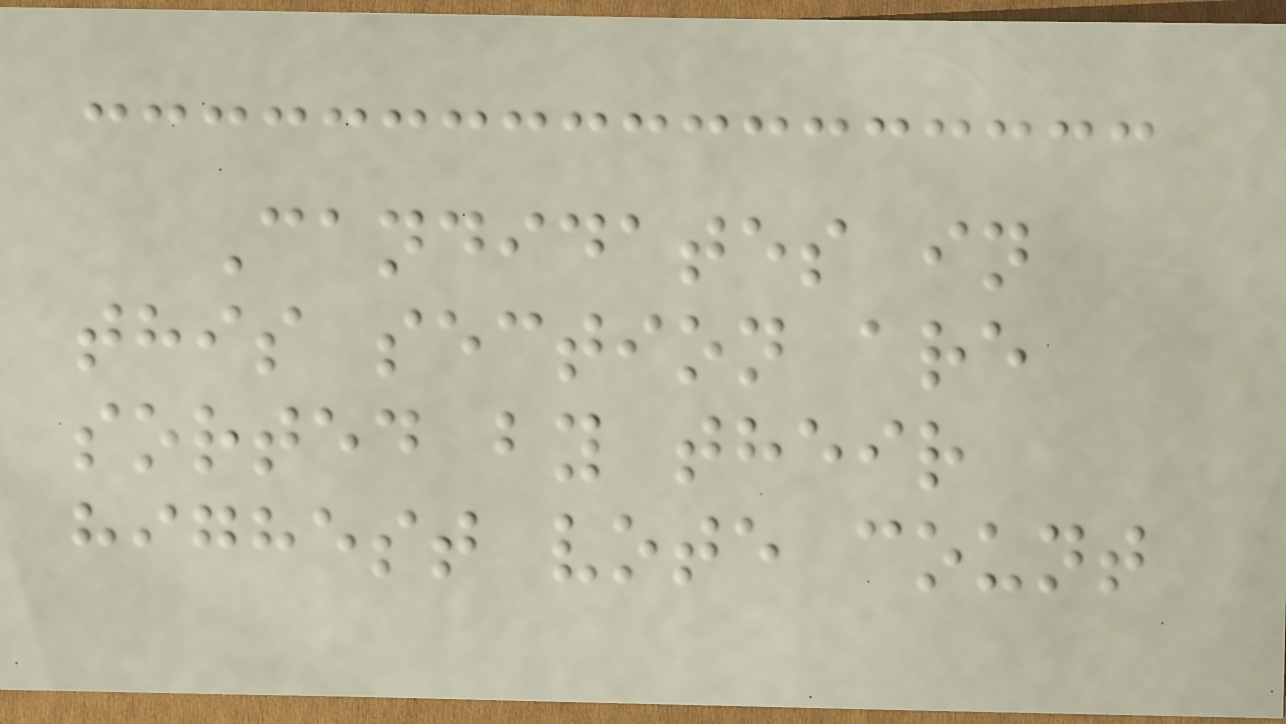Candidates in
this section are
sorted by their
highest vote count
